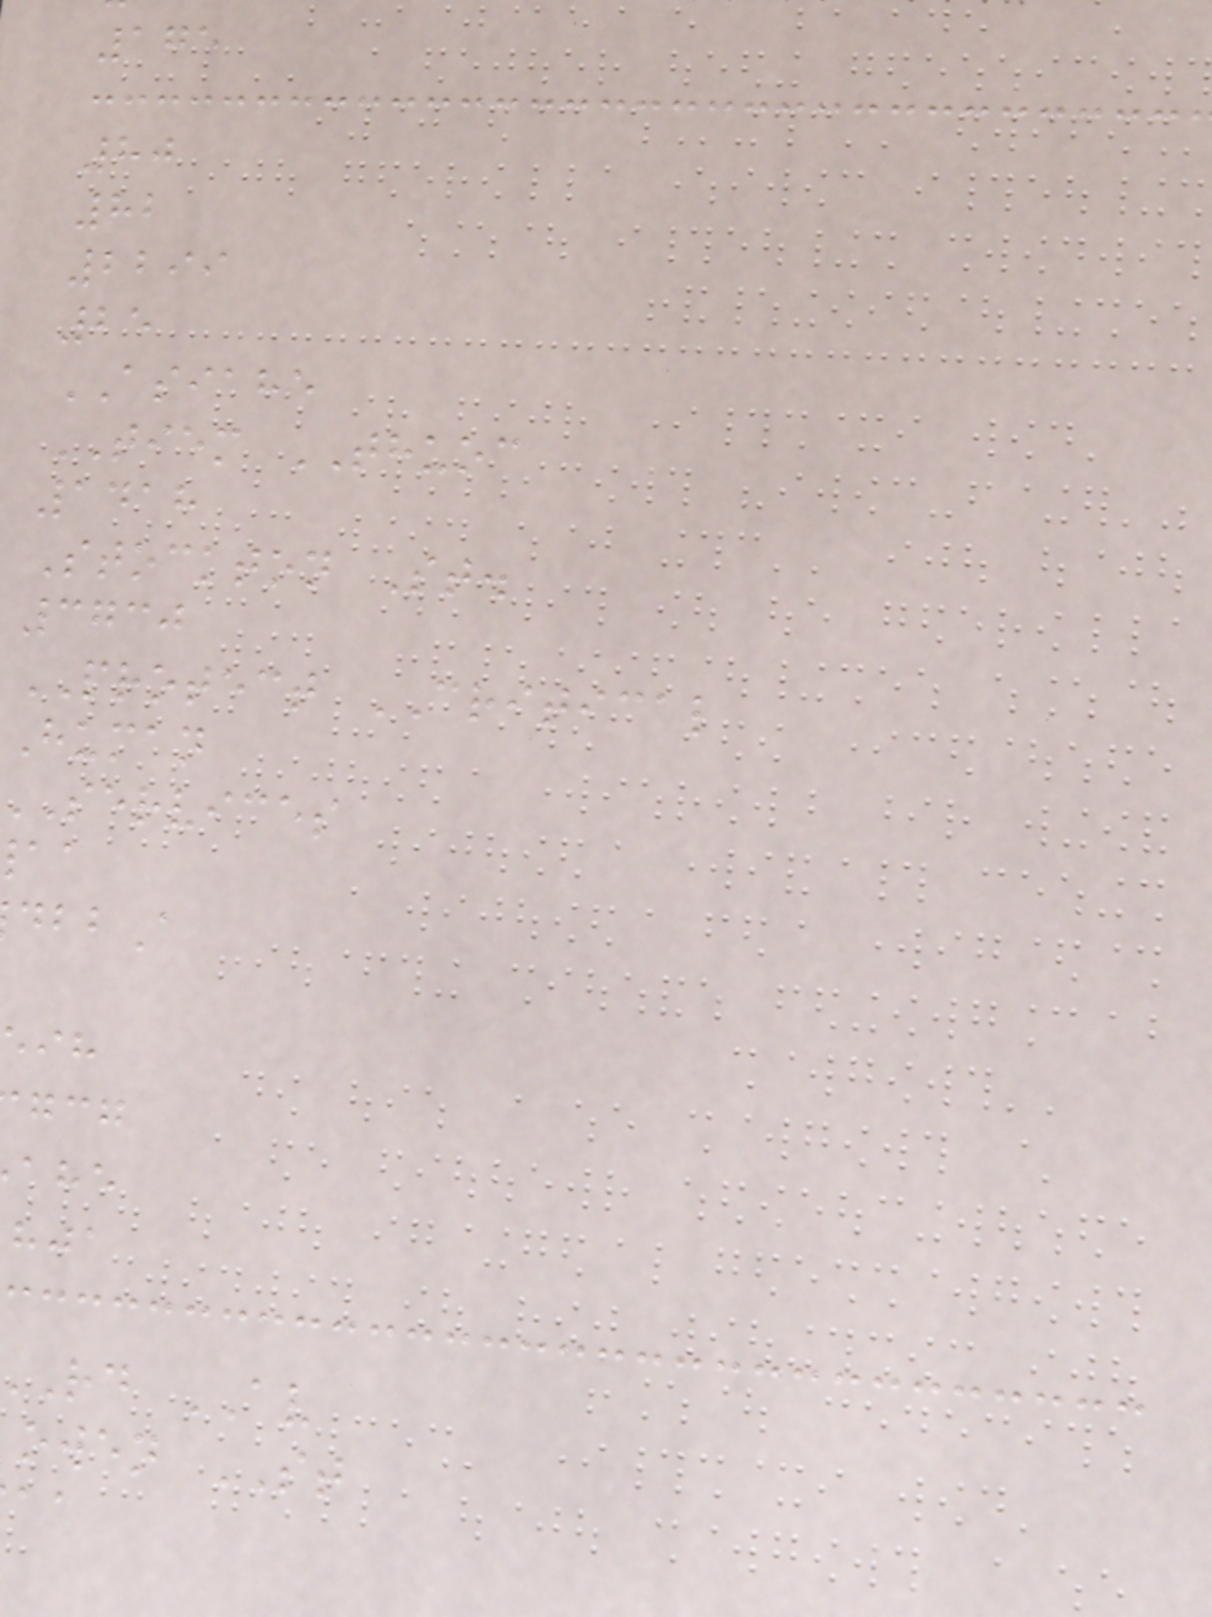175
80
82
2299
25
ASIAHE
TIEM THUOC
1418
Stockton St.
3730
PROTECT CRITICAL
Human
services
rd AV
owen ST
